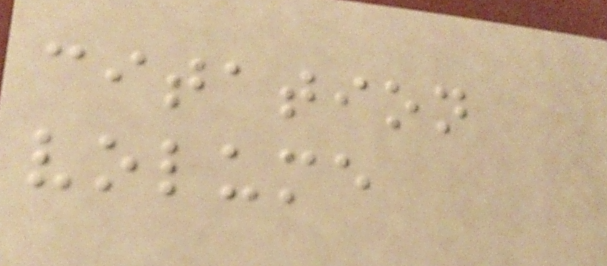citation
volume
